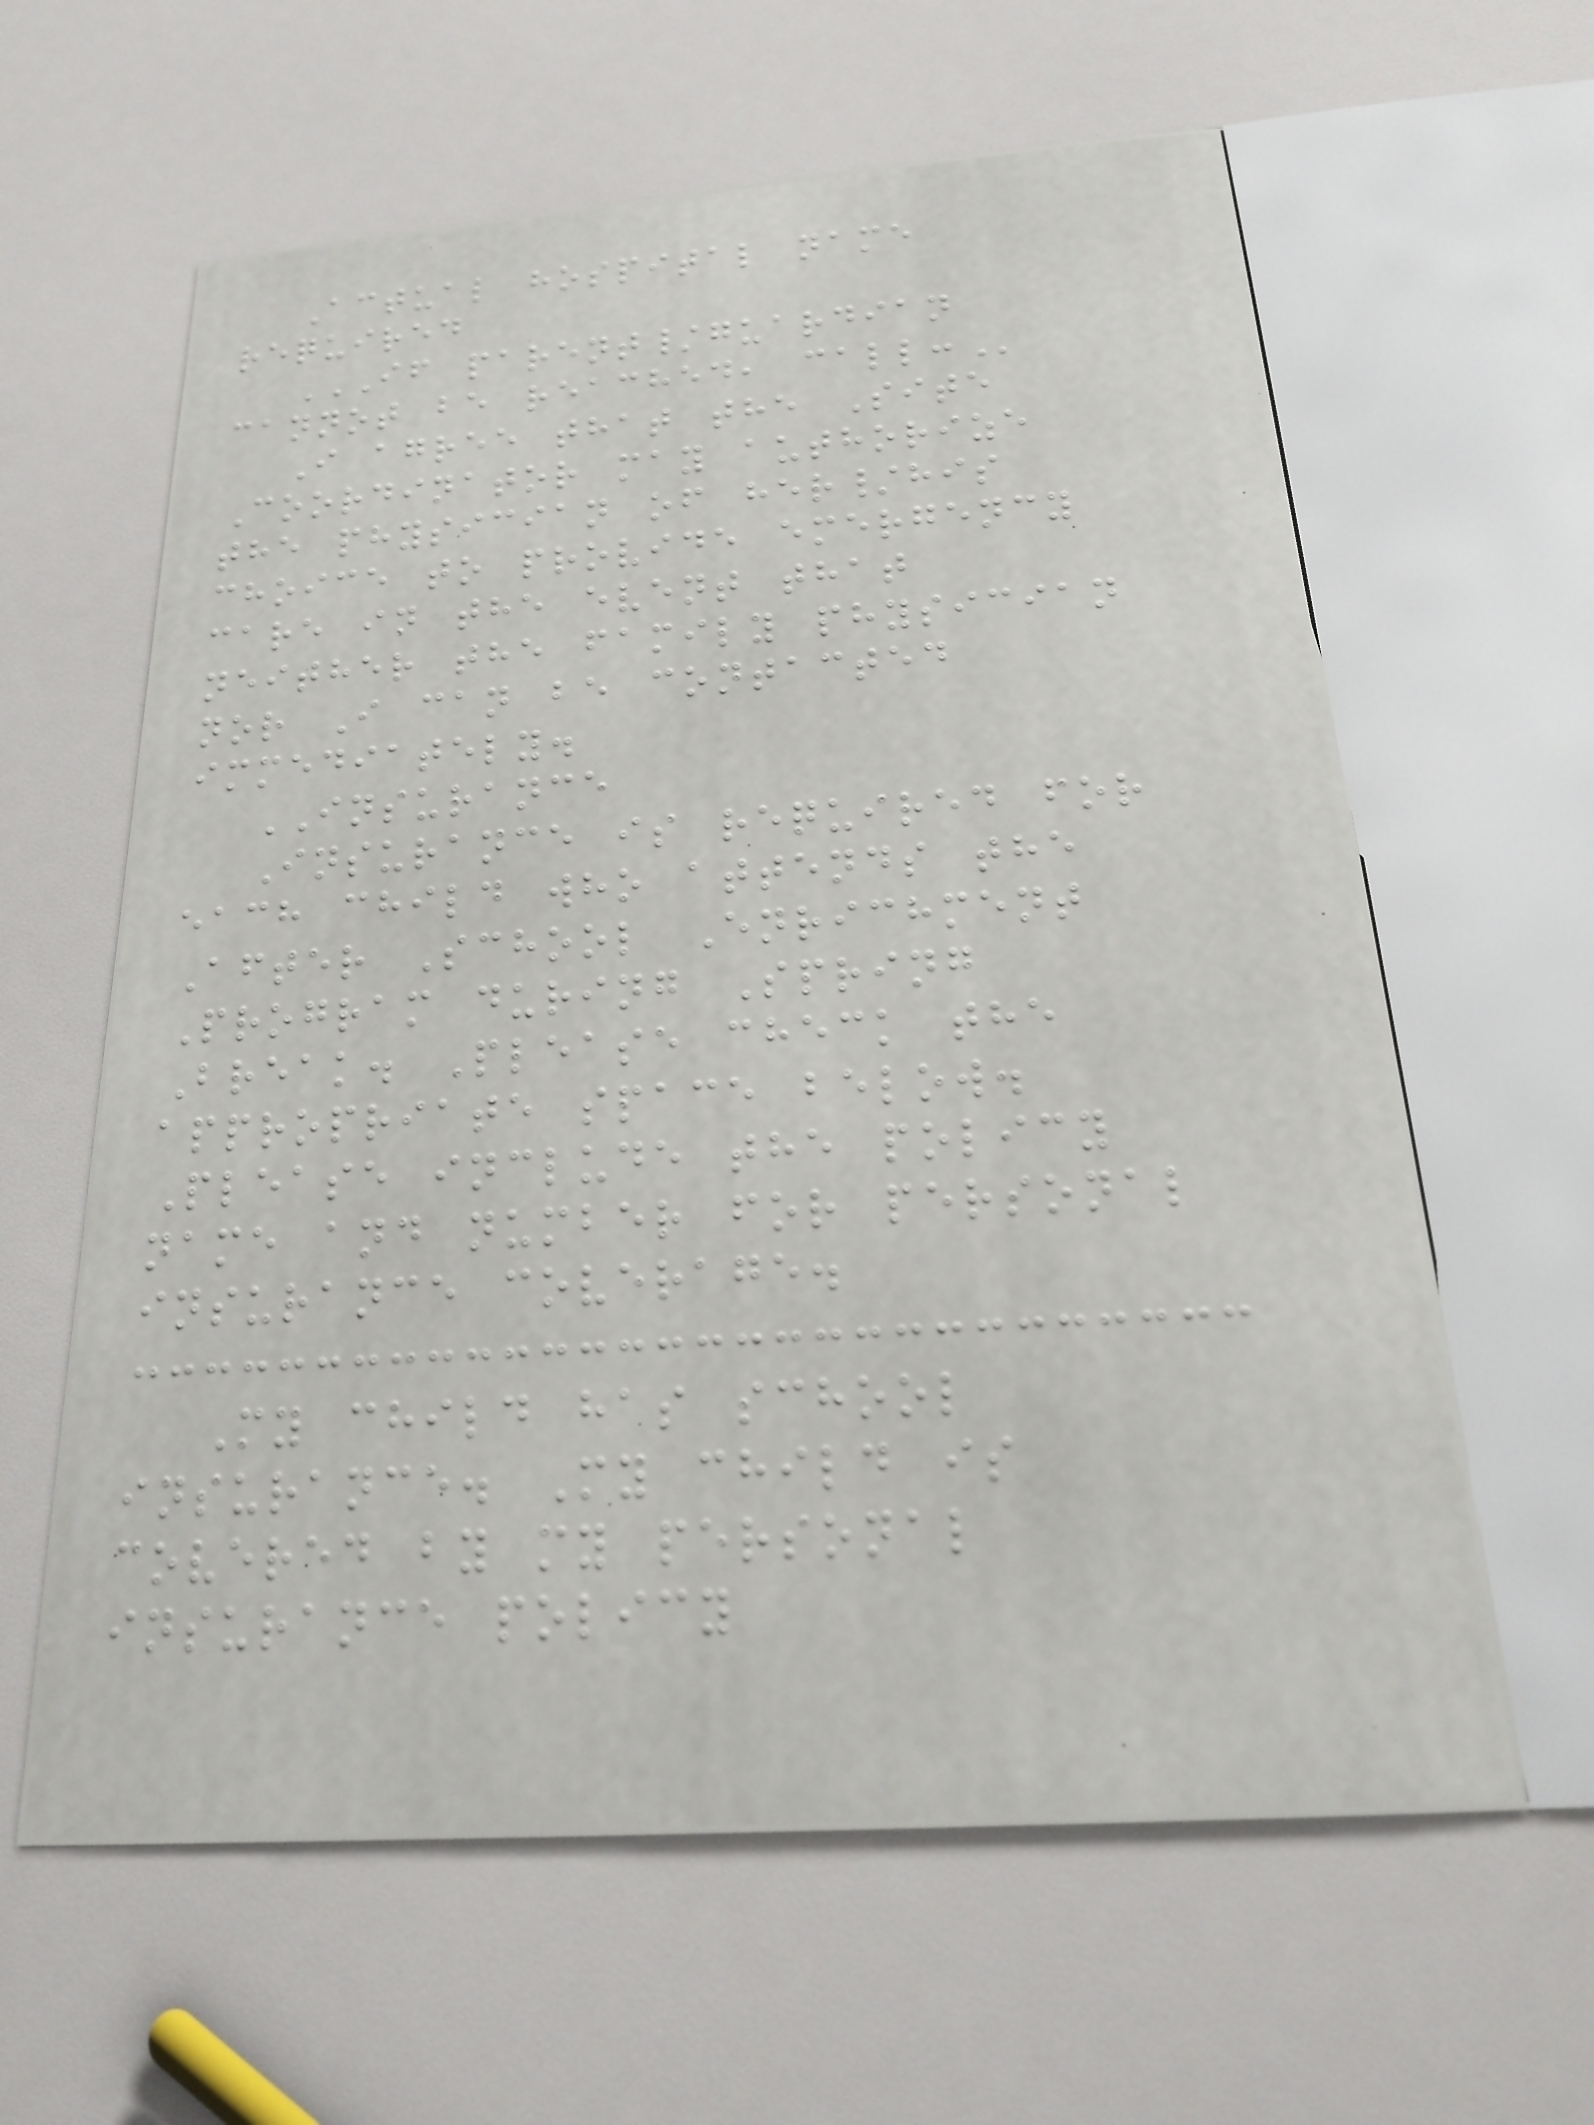Actual hospital name
required
IF PARENT/GUARDIAN
CANNOT BE REACHED, CALL:
I agree that the Site
Coordinator may authorize
the physician of her/his
choice to provide emergency
care in the event that
neither the family physician
nor I can be contacted
immediately.
INSURANCE
Insurance is required for
each child who attends the
After School Enrichment
Program during Spring
Break. Please check the
appropriate space below.
Please include the policy
name and number for personal
insurance coverage.
My child has school
insurance. My child is
covered by my personal
insurance policy
